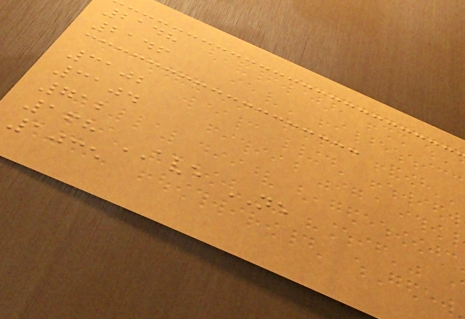2148
2146
3102
3104
712
168 AVE NE
1035
